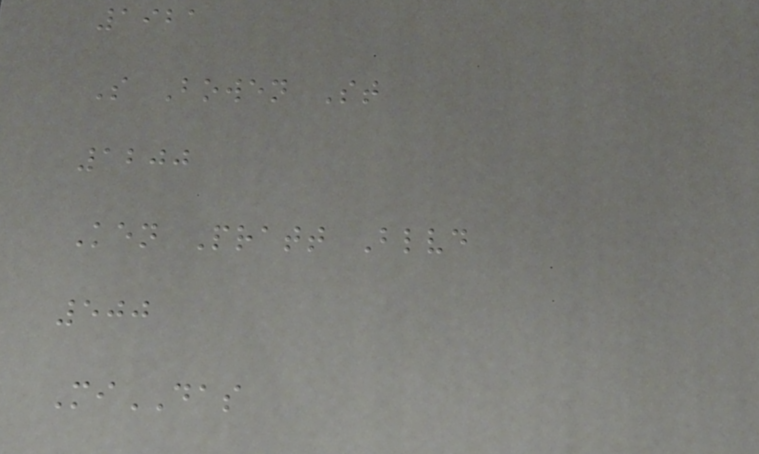1921
S Bowen St
1200
Ken Pratt Blvd
500
MiDAS
